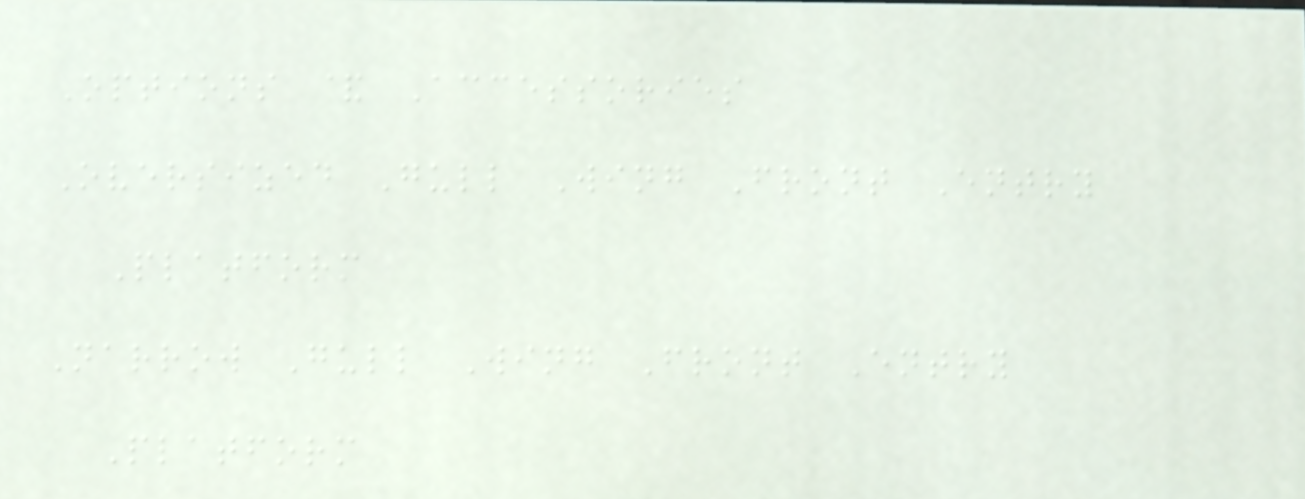Options & Accessories
Oversized Gull Wing Front Entry
Platform
Narrow Gull Wing Front Entry
Platform
